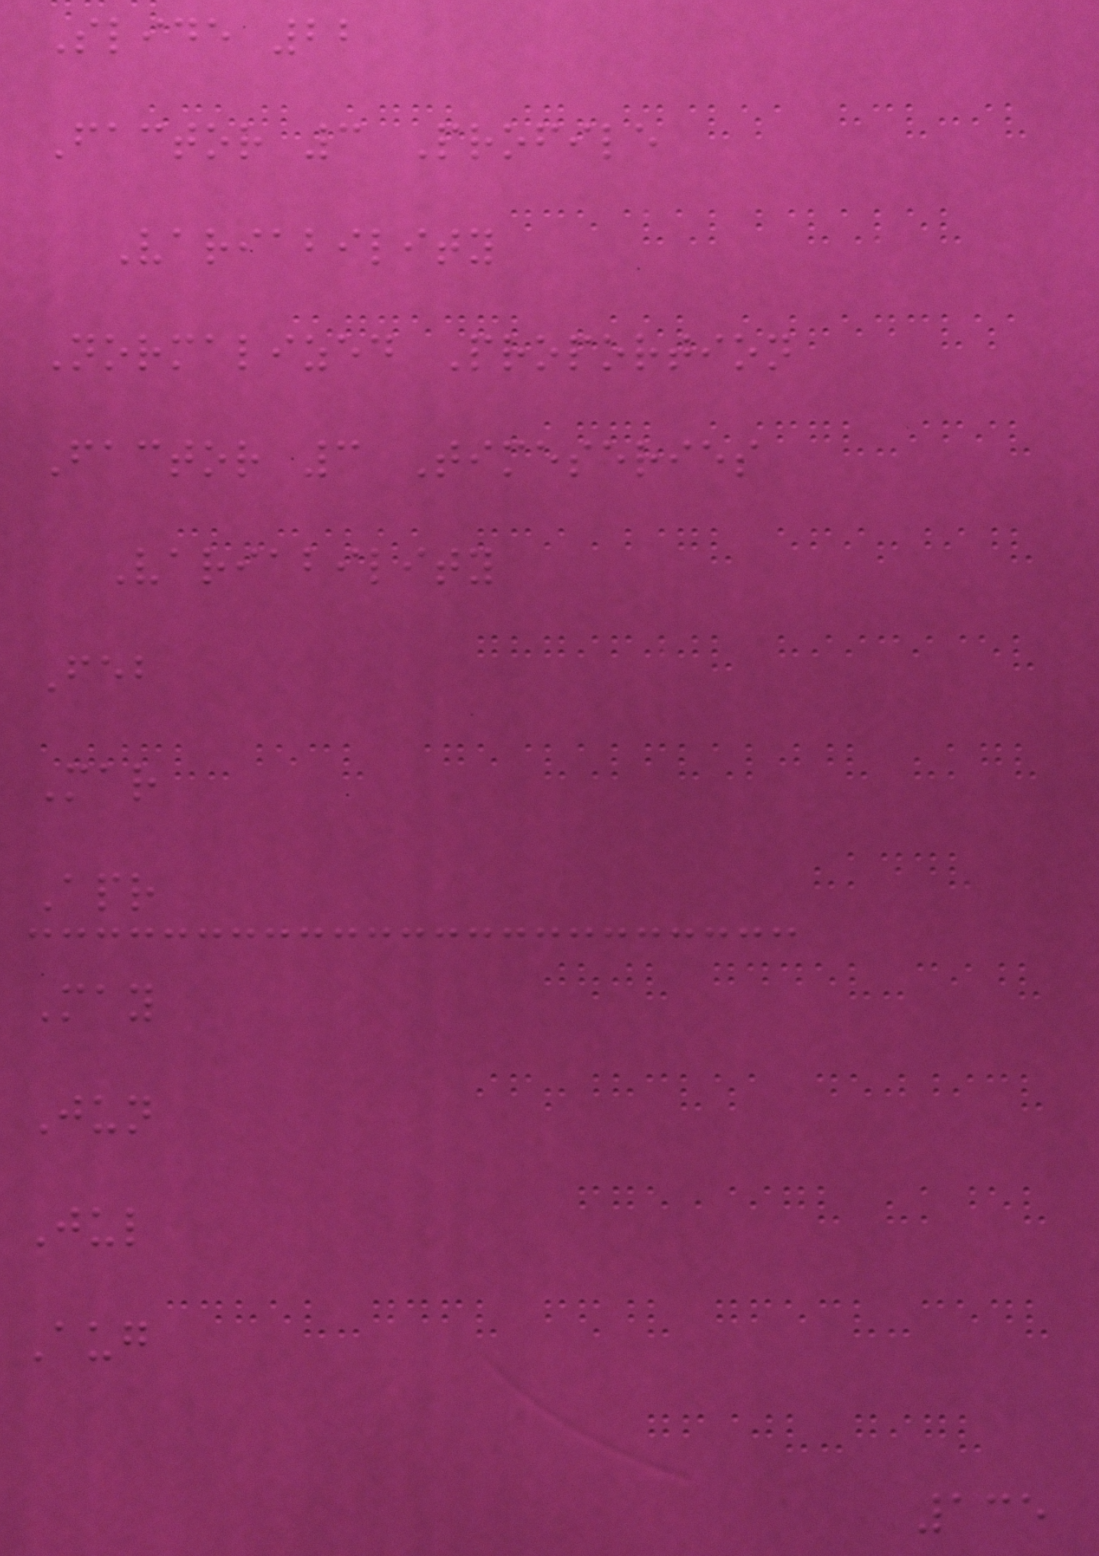Slide 22
Factor 3 Profile
Variability
Normalized Proportion
Factor 3 Timeseries
Variability
Feb
Mar
Apr
May
Jun
Jul
Aug
135
